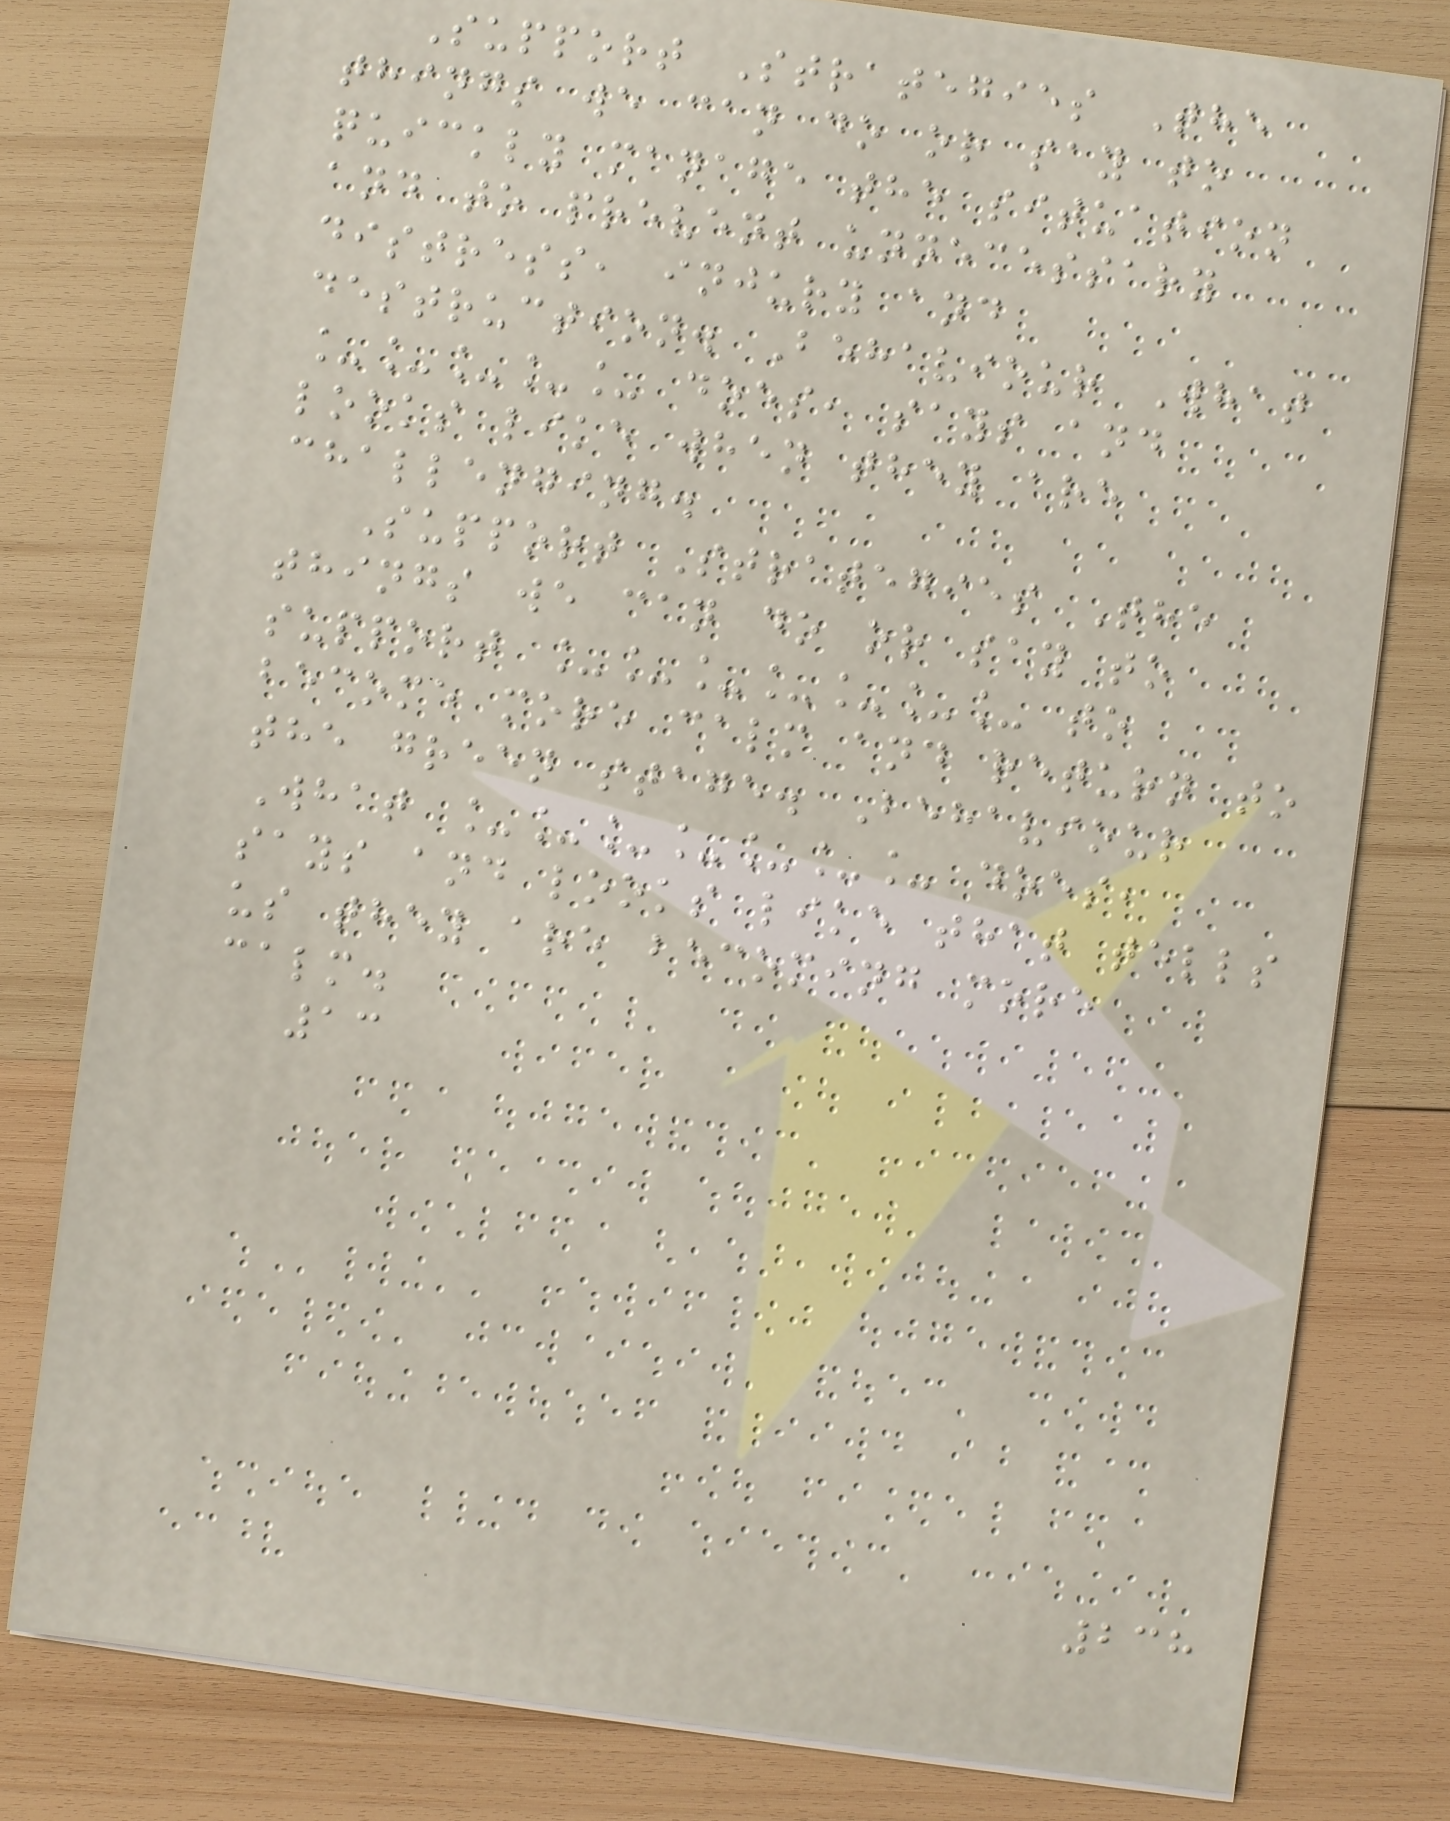Support Strategies The
things we can do or say to
quickly manage the situation
and to prevent unnecessary
distress, injury and
destruction. Behaviour What
_____ does, says and
looks like when they are
challenging.
Support Strategies The
things we can do or say to
support _______ to
become more calm and return to
the green stage. Behaviour
What _______ does,
says and looks like that tells
us they are becoming more
calm.
13
238
